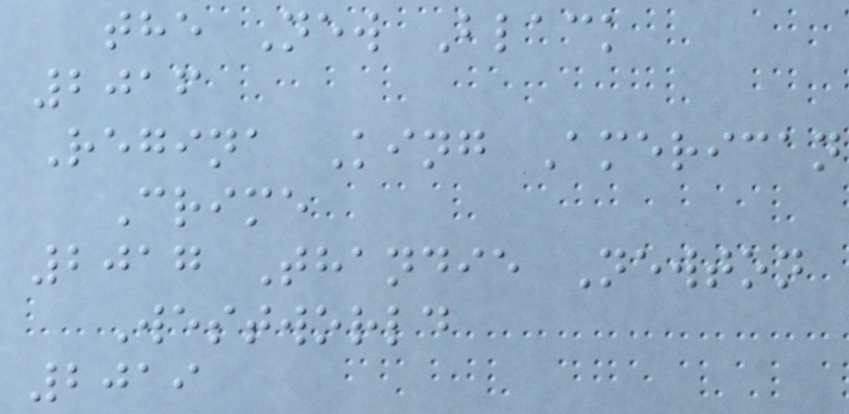the New Black
2016
Regina King American
Crime
2017 Thandie Newton
Westworld
2019
